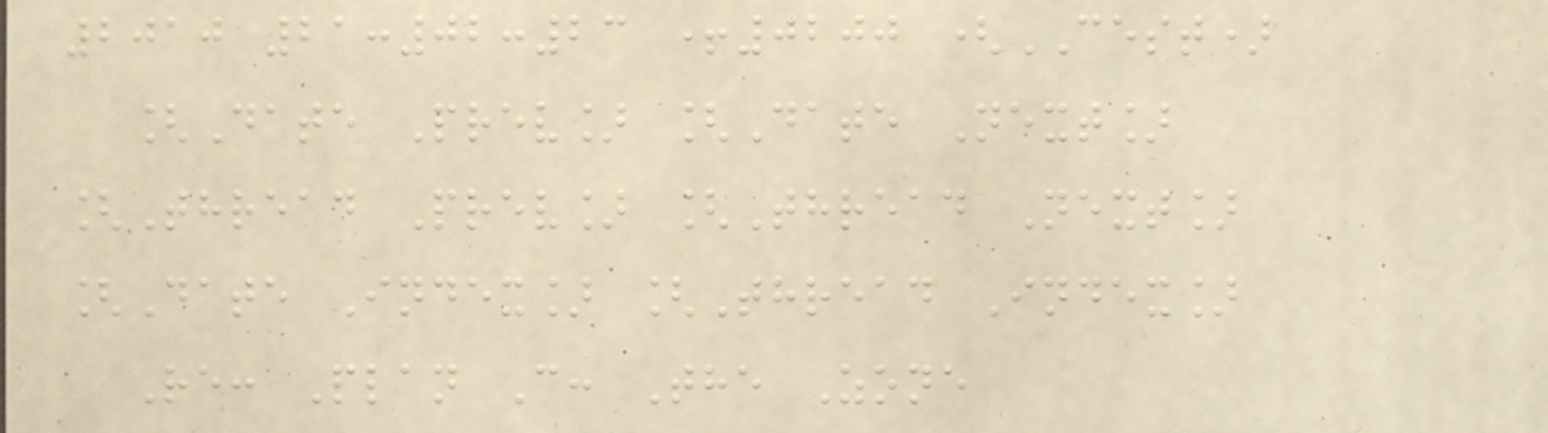2010 21:02:23 +0200 (CEST)
[Date Prev] [Date Next]
[Thread Prev] [Thread Next]
[Date Index] [Thread Index]
Re: Plan C: The Zone
